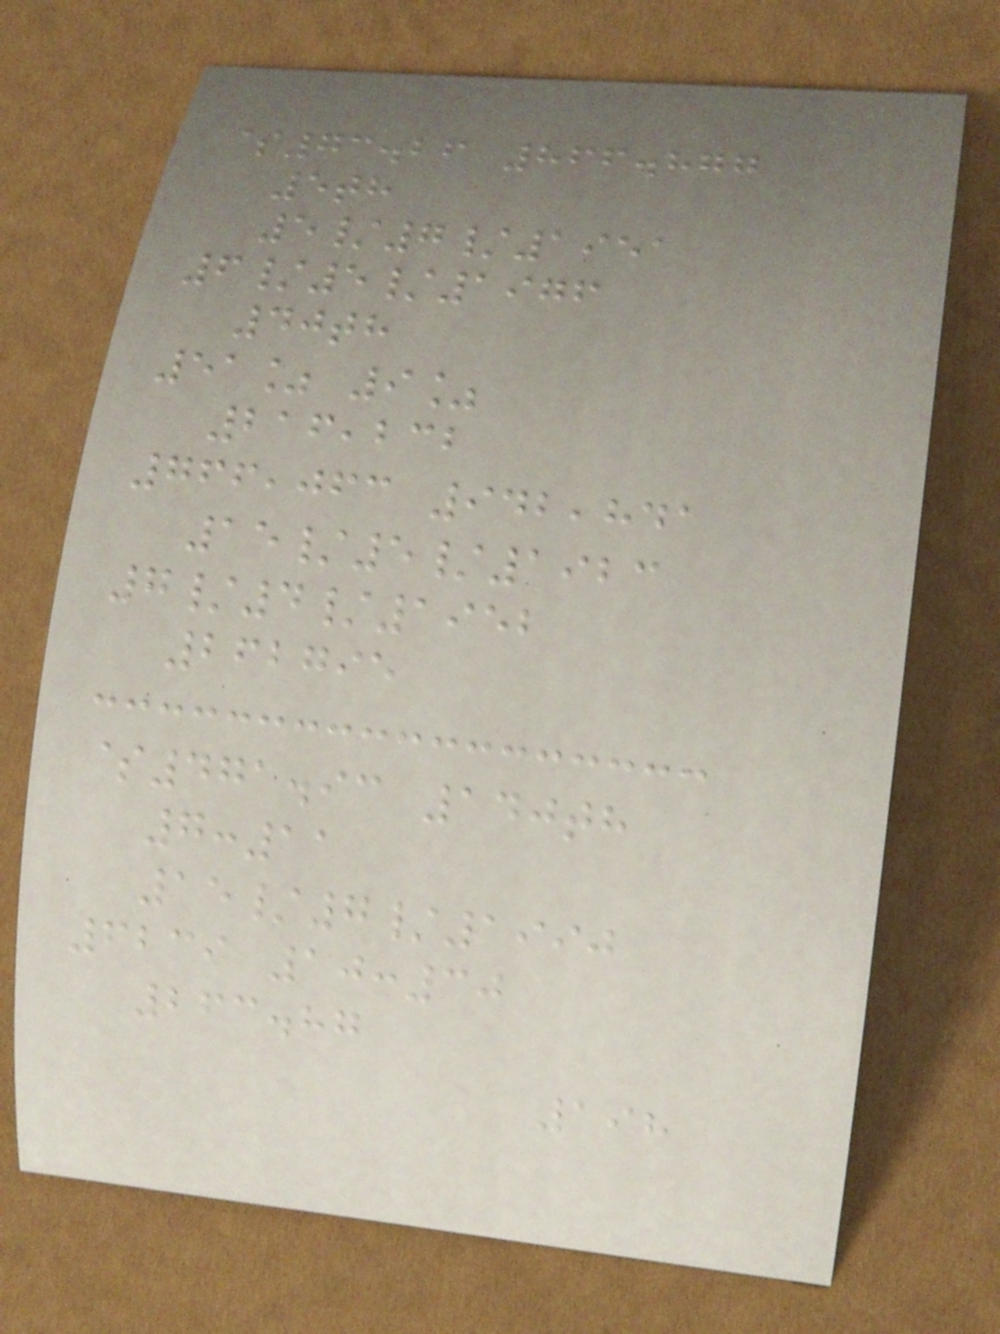$73.26 866.877
5th
5/7/1951
6/5/1976
40th
51% 9%
216,232
766,063 942,841
15/5/1923
7/4/1952
262795
$471.93 140th
7:11
15/7/1990
6239 10:30
263.87
198
